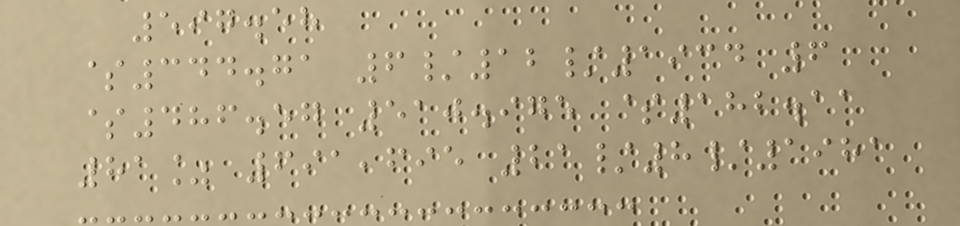597.58
$344.71 6/12/1934 6
$486.57 510.975 $182.11
81% 691,695 21/8/1981
